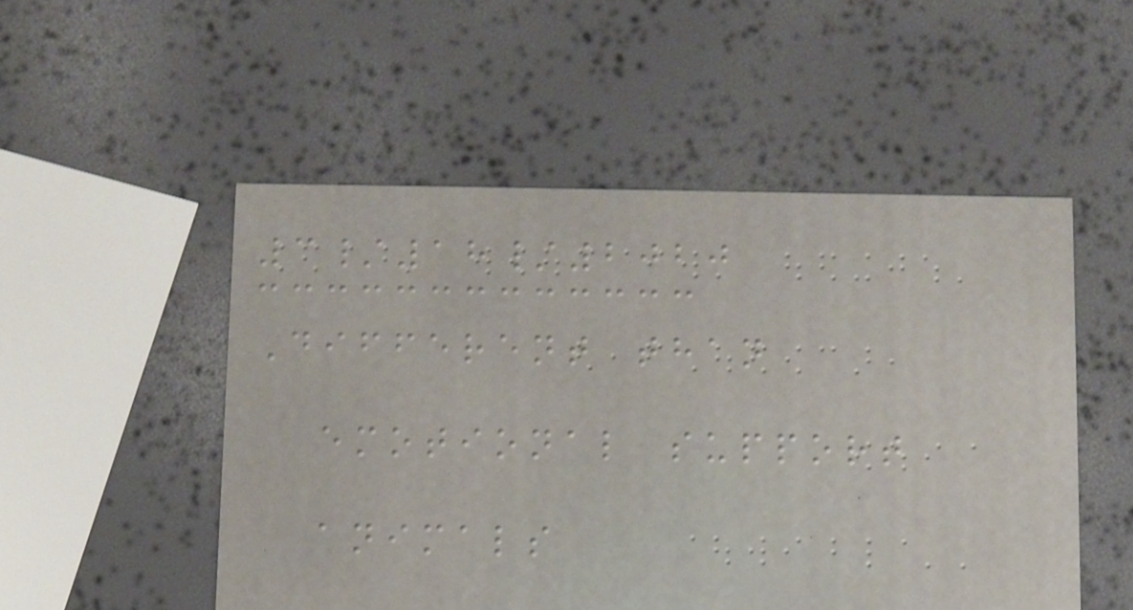3/18/2020
Different than
emotional support
animals
